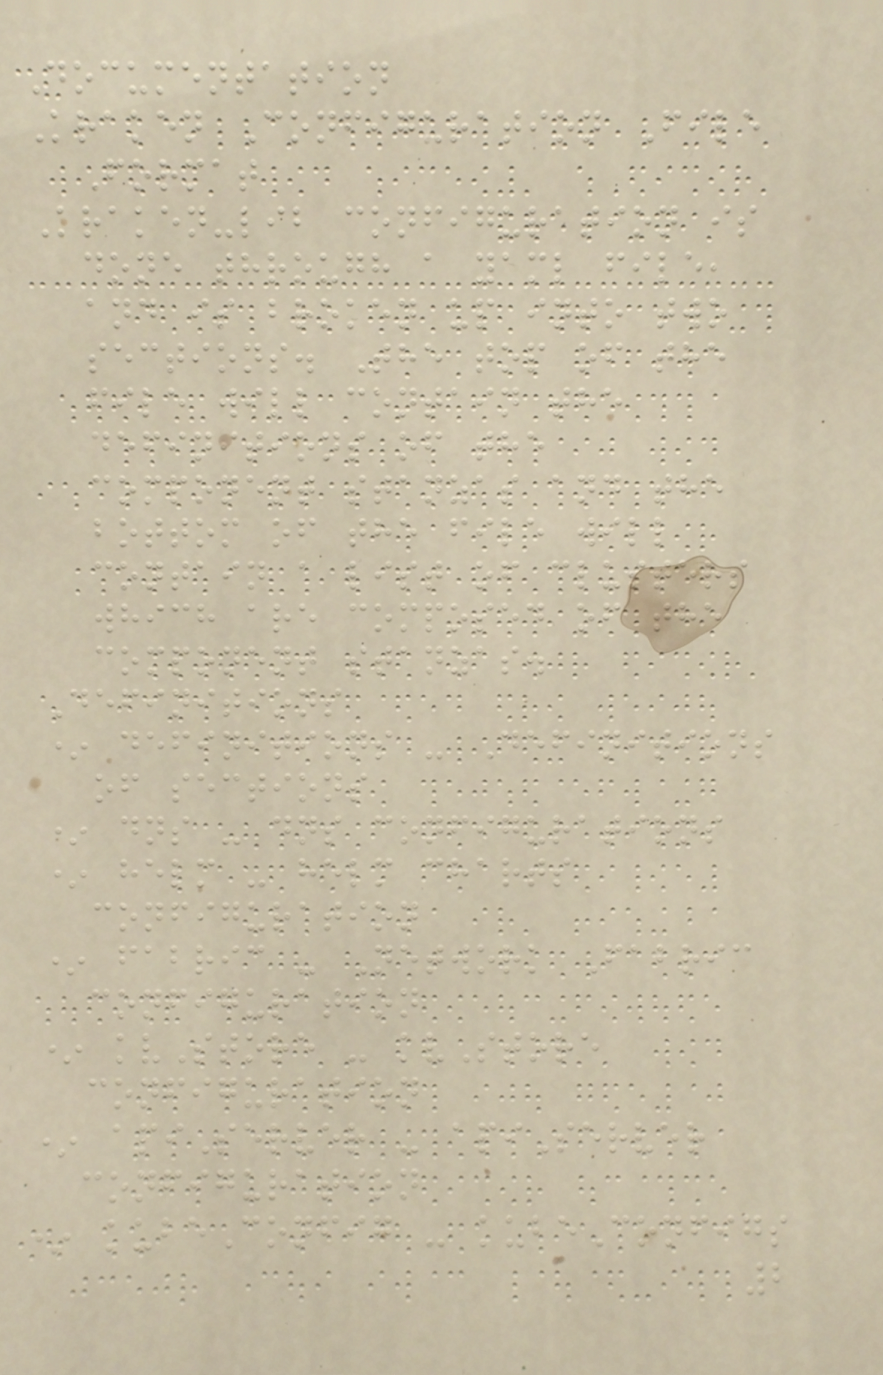Documentation
Kraken Configuration File
Format
Kraken-lib configuration is
done through a yaml file,
and is broken up into two
sections. The top of the
file will contain the
definitions of the
component stanzas and the
bottom of the file will
contain a list of clusters
which are composed of the
component stanzas.
Definitions
* definitions - Definitions
of sections
* dns - dns configurations
* helm - helm charts
configuration
* fabric - Network Fabric
configuration
* kvStore - kvStore
configuration
* apiServer - apiServer
configuration
* kubeConfig - kubeConfigs
2
